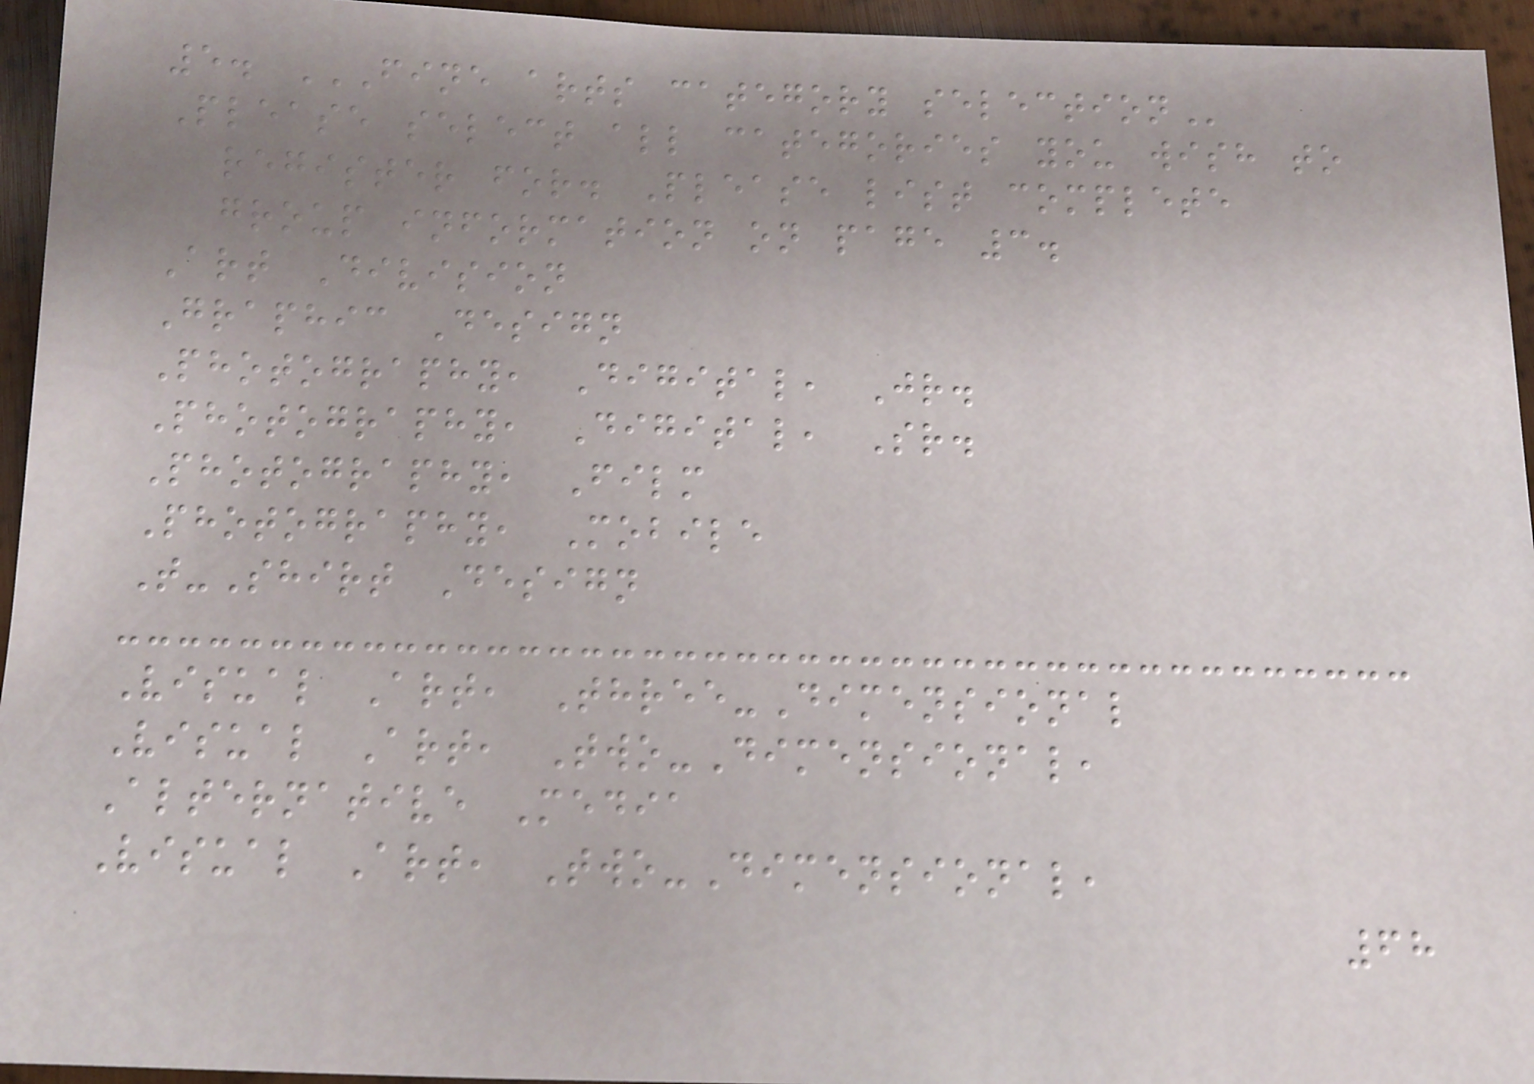5. FINE ARTS CATEGORY SELECTION
Please select all categories you wish to
register for. Please list complete
group information on page 3.
Art Division
Graphic Design
Photography, Digital, Jr.
Photography, Digital, Sr.
Photography, Film
Photography, Mobile
T-Shirt Design
Visual Art, Three-Dimensional
Visual Art, Two-Dimensional,
Alternative Media
Visual Art, Two-Dimensional,
68
